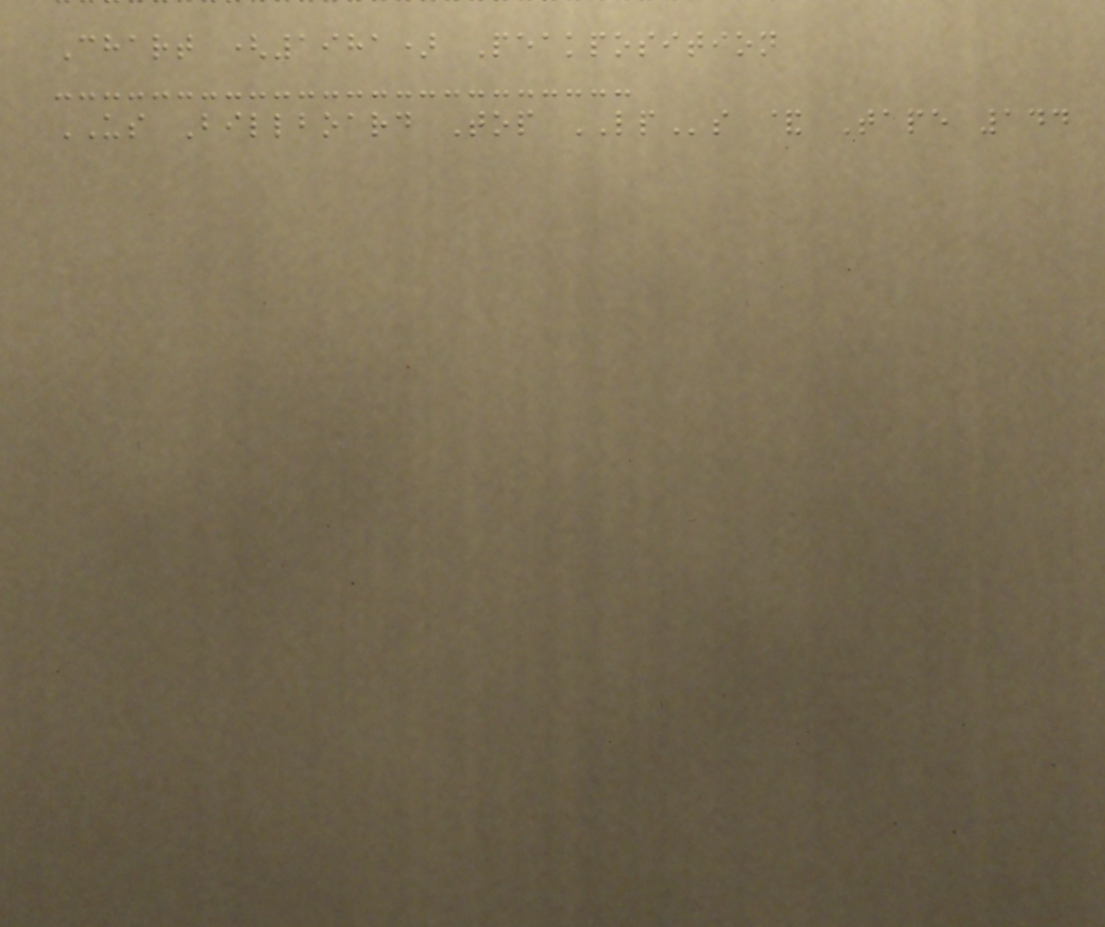Chart (1981) Peakposition
US Billboard Top LPs & Tape 144
